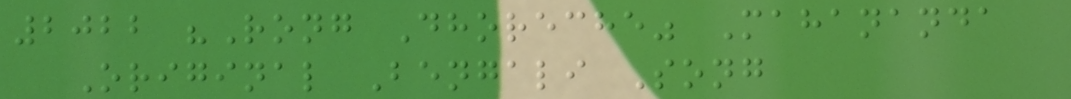2022 "Rong Dhoreche" Mahananda
Original Bengali Song
